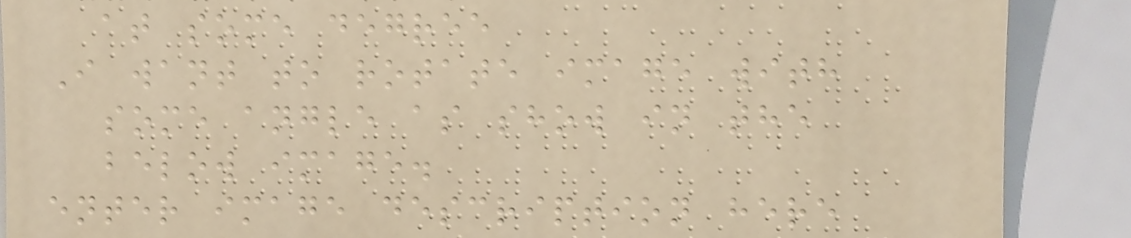at some degree
I want to rotate image with
some angle as show in the
below image.
enter image description here
